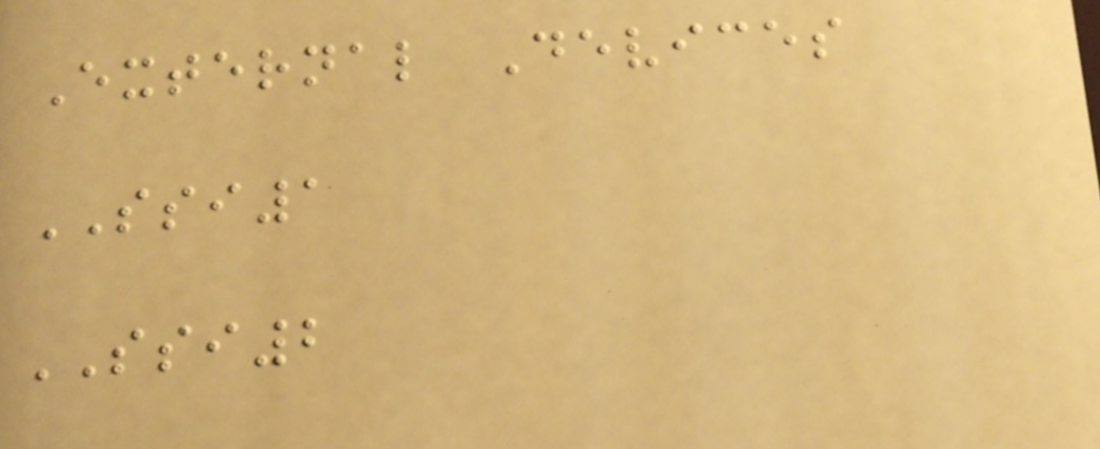External Devices
SSI1
SSI2
